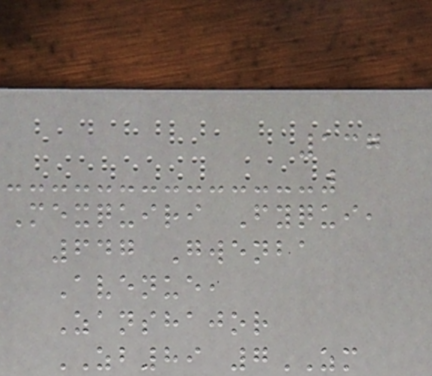137
Mexquiri Fyqui,
647 Gwenba
Avenue,
Zanshajor
ZB89 7ZM
